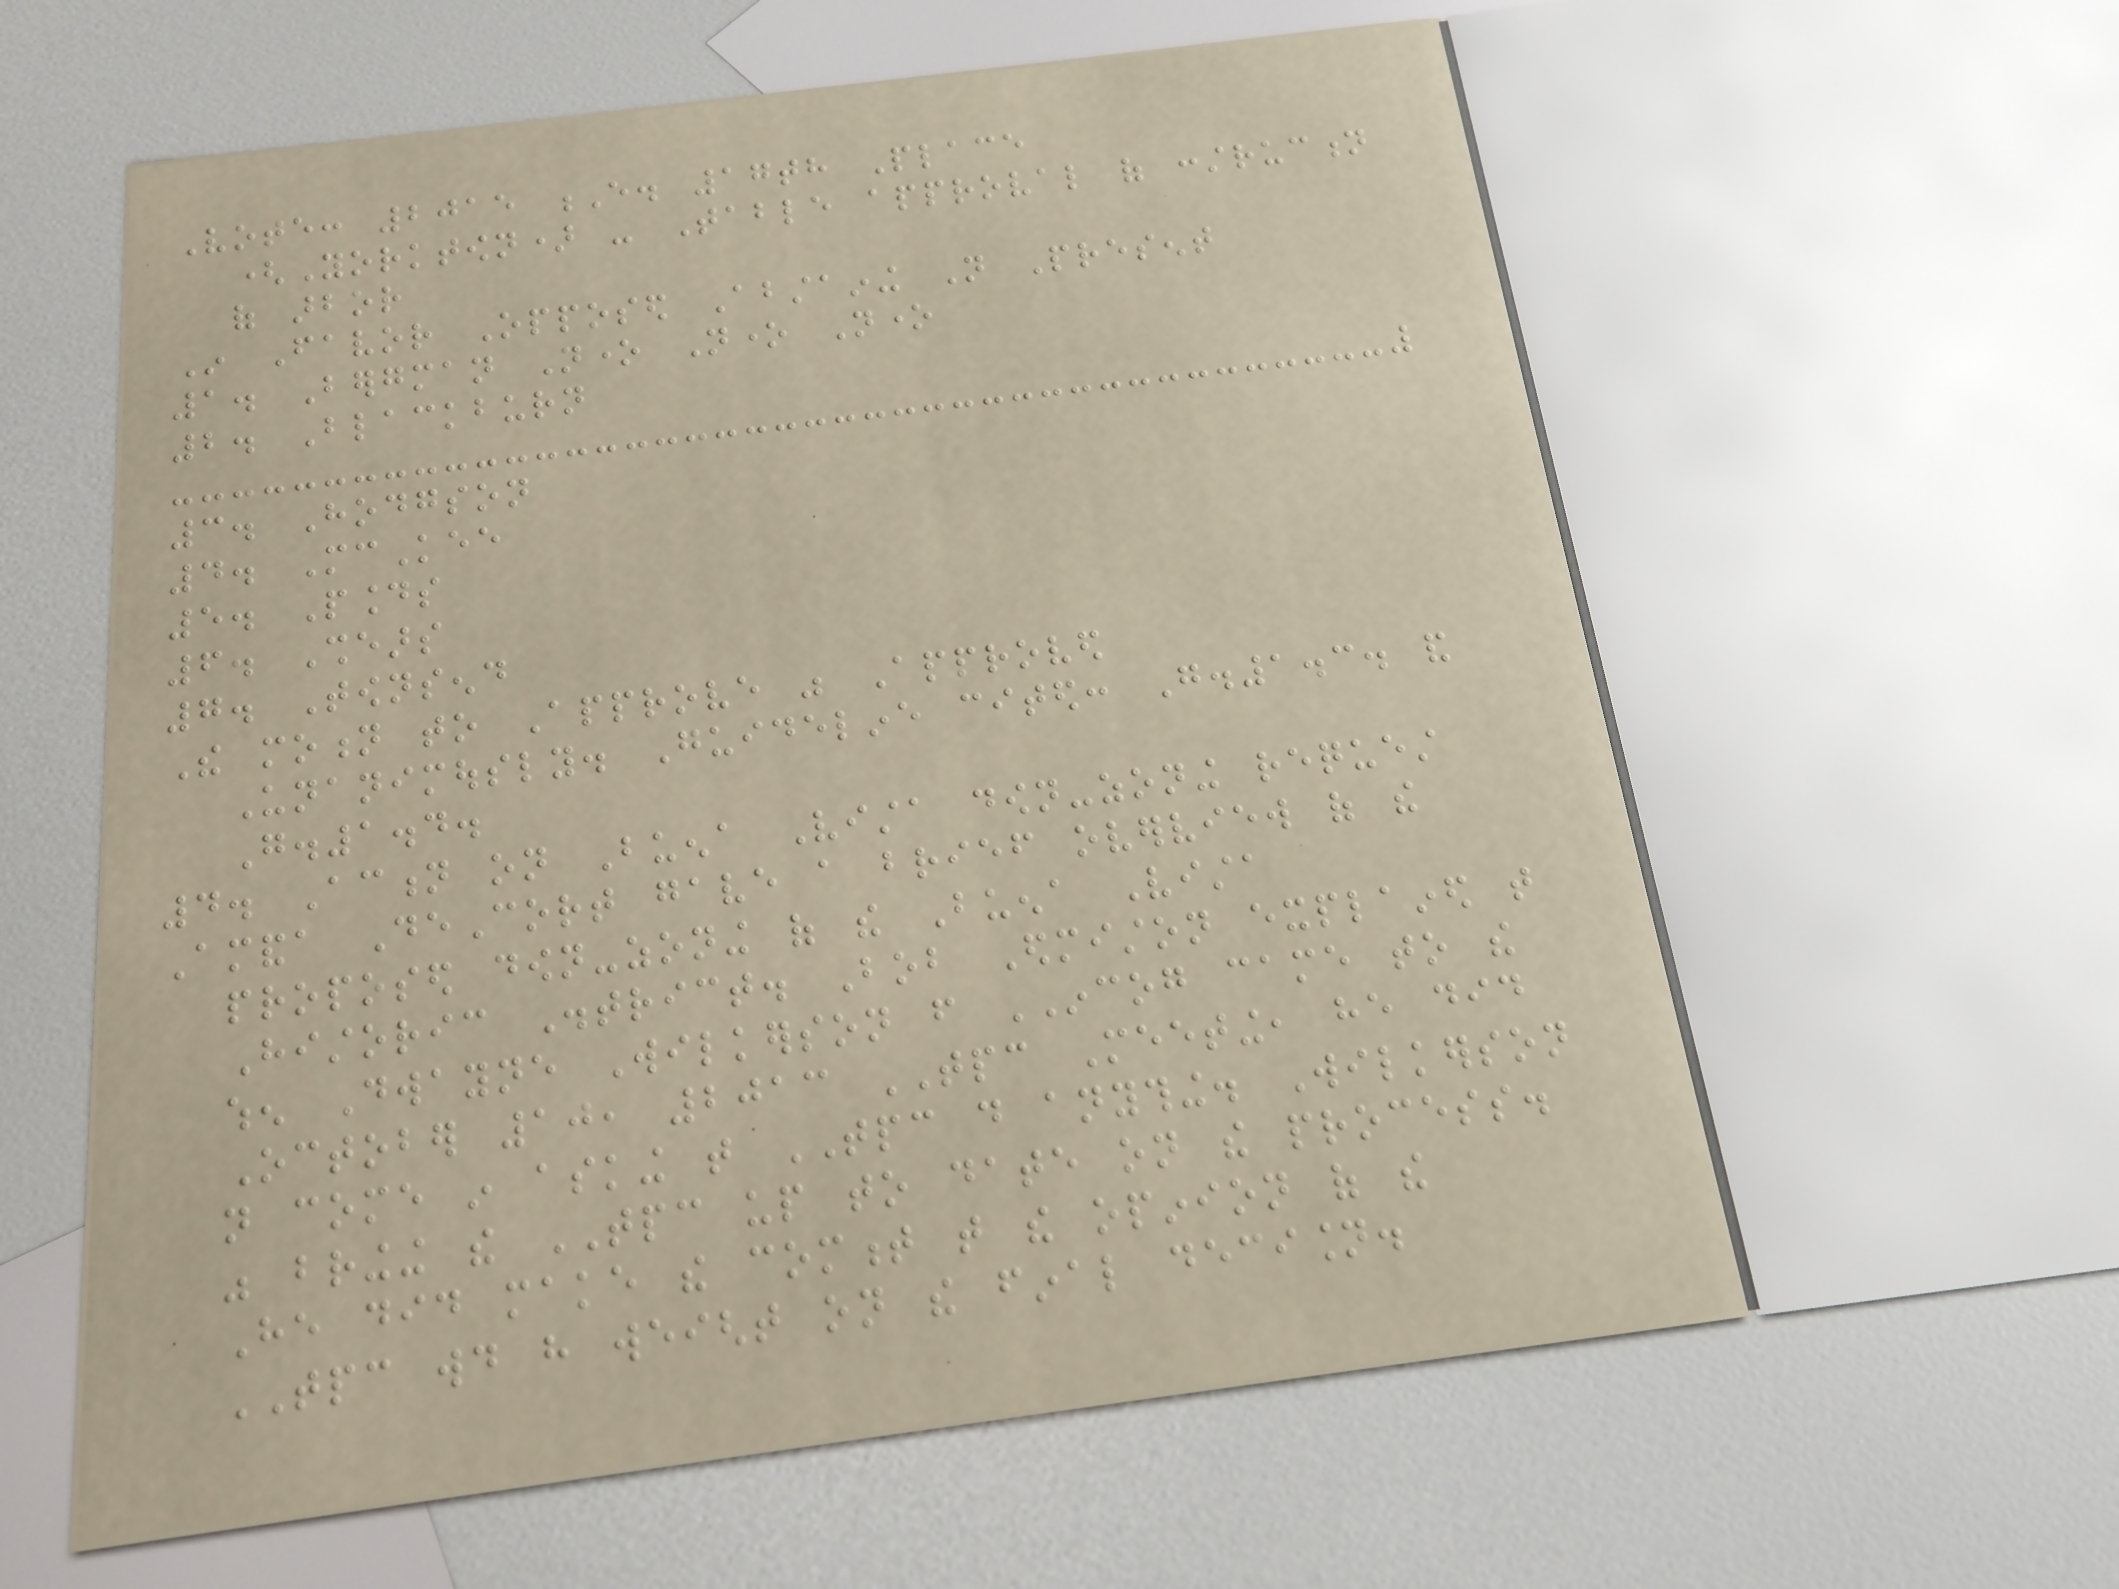Vote: 2015 E. 17th Place
(Yorktown) - Table approval of construction
of arbor
In Favor Opposed Abstaining Not Present
1. Bergman None None None
2. Blackburn
3. Hodgson
4. McKee
5. Pounds
6. Shears
7. Townsend
The motion to Approve was Approved
Unanimously. Guideline cited: G.1.3. and
G.1.4.
4. Action on Buena Vista down-zoning request
Amanda DeCort gave a brief overview of the
proposed down-zoning of the Buena Vista
Historic District. Bob Edmiston explained that
when Dwayne Wilkerson from INCOG came to the
October 10, 2013 TPC Meeting, he did
not come in asking that TPC do anything. Wilkerson
was bringing the TPC up to date on the process.
He did make the comment that the opinion of the
TPC would have weight on the final decision.
